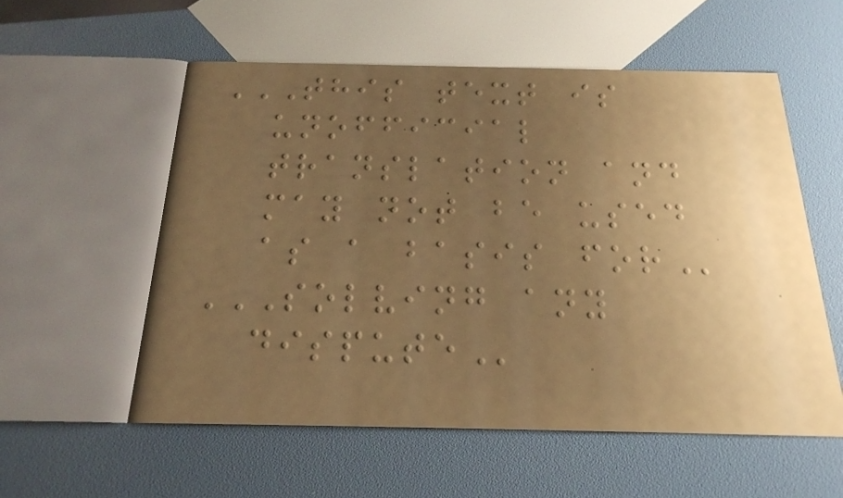THIS TEXT IS
UNOFFICIAL
TRANSLATION AND
MAY NOT BE USED
AS A BASIS FOR
SOLVING ANY
DISPUTE
